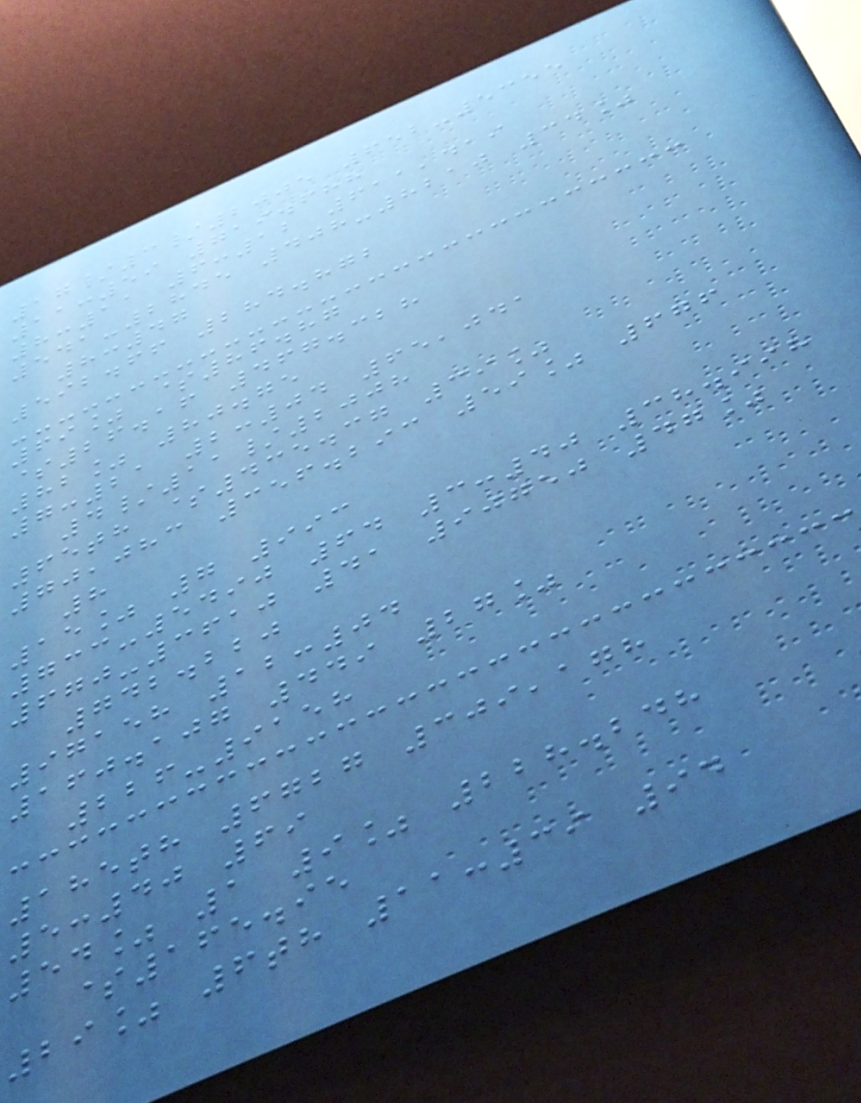17/3/2005 652-5355
11:59 719.688
8:11 6:12 611,419
541-2845 408-8210 34%
8:47
592.66 284.872
69% $86.87
$26.16 467.328
82% 80.75
7:21 2:04 65,041
4/11/2008
65th $435.37 39%
70,083 356.293 59% 676
8
15% 7 993
733-5490 64 3:40 38.998
670-3610 41 90750 47%
742.220
97158 12:04
160.107 449 27%
226-9158
185th 6727 309,178
5:40 69
54% 1 9% 228.248
$165.95
29% 6th 11:39 94
